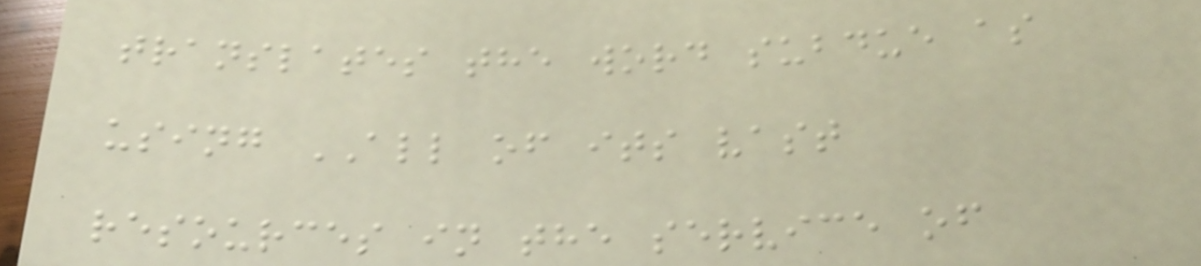translates the word subdue as
using ALL of its vast
resources in the service of
